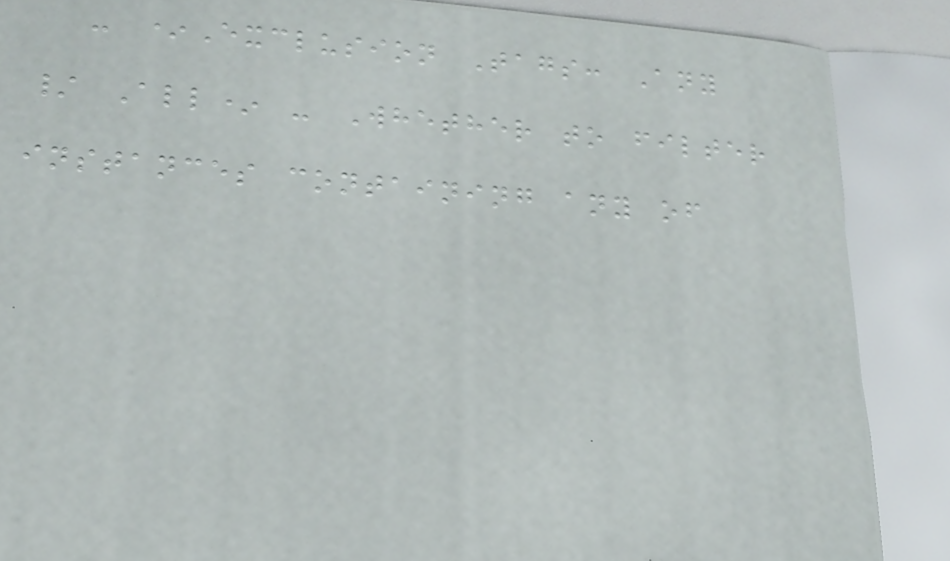- *Exclusion Tags: Any
/ All* - Whether to filter
instances containing any of
